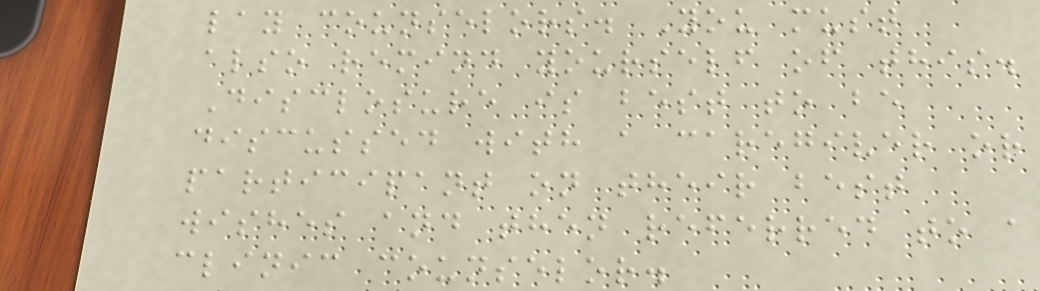lay counselors. You must
also remind yourself of this.
Disclosure is best to be
discussed with a caregiver or
participant on their best
wishes and then referred to a
clinic counselor.
